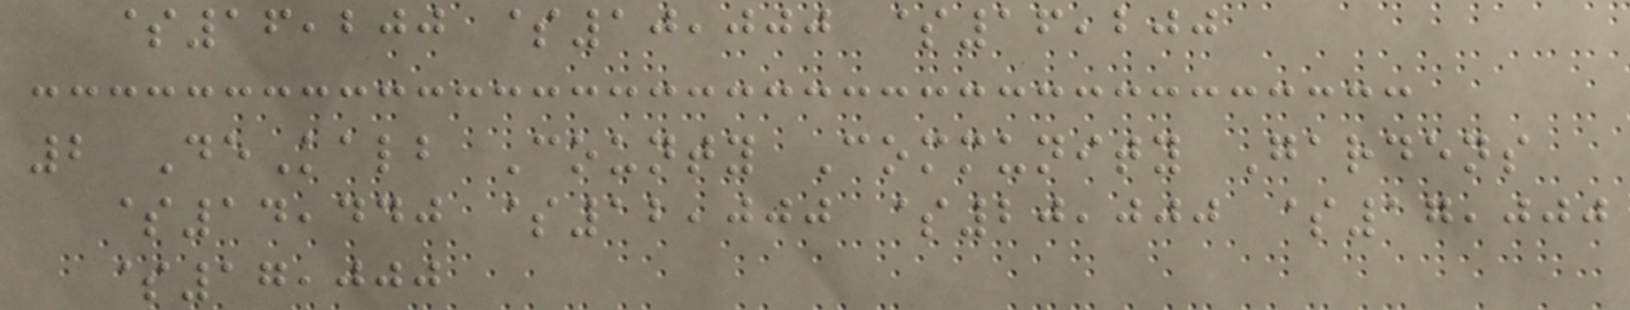$16,200 $10,000 $16,200
2 DeKalb County Community Gardens
$14,440 $12,000 $20,000 $17,000
$17,000
